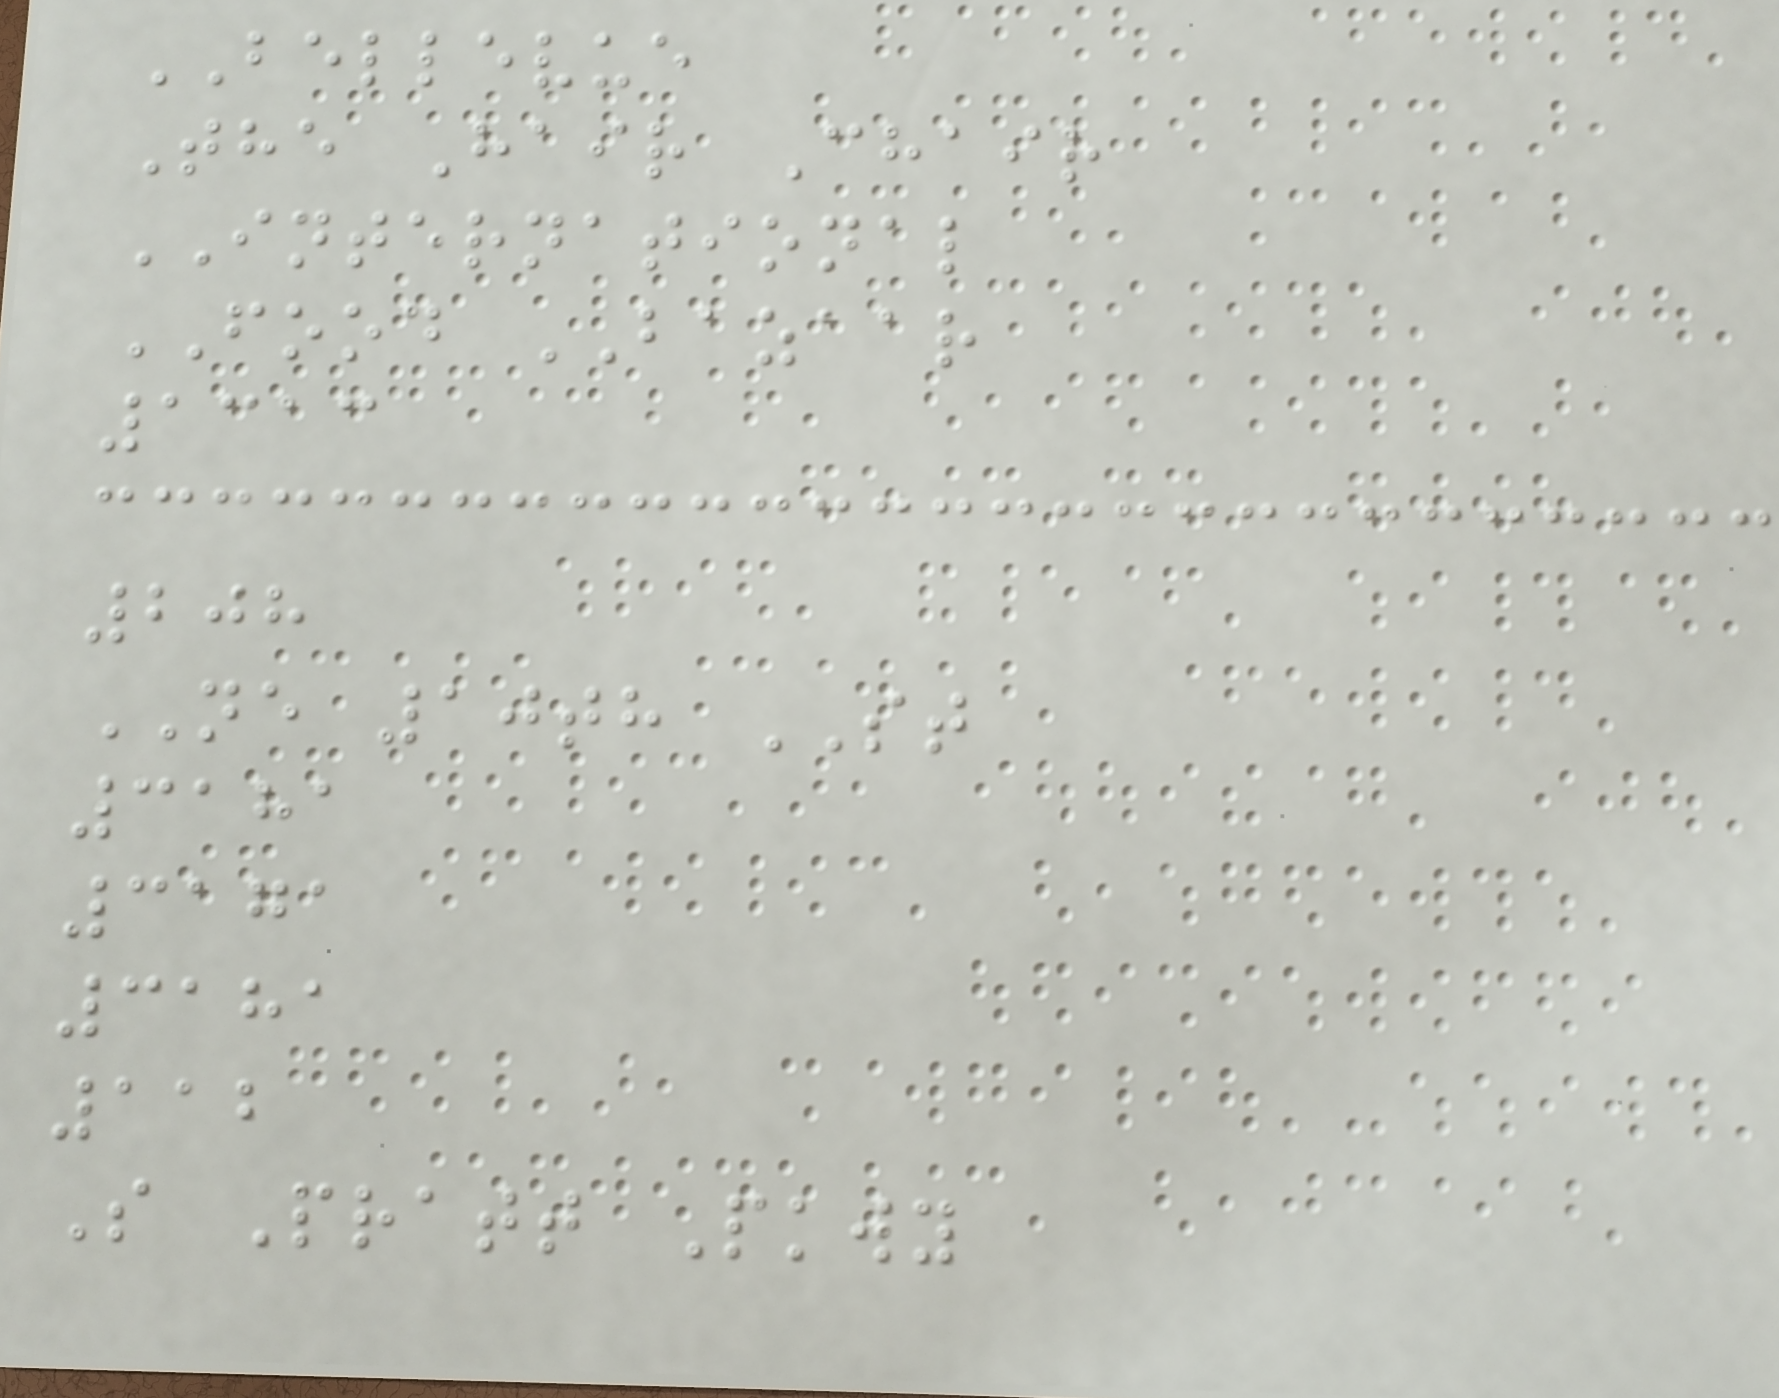BELLEVUE
The Hair Chair
INTERNATIONAL
FOOD BAZAAR
1313
208
NE 10th ST
3181
3171
3181
112
S Pratt Pkwy
